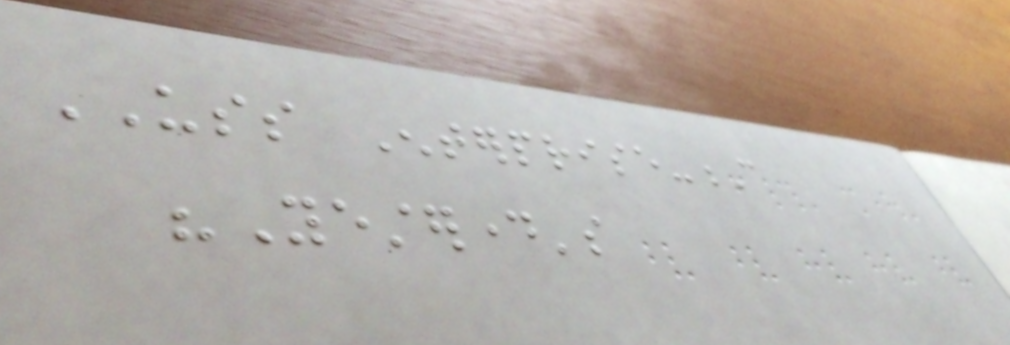USS Enterprise-C
"Yesterday's
